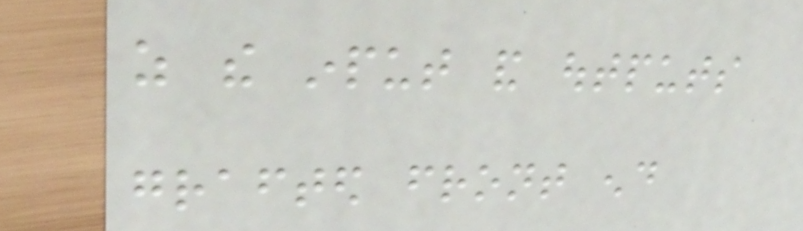as the input and outputs
grafted front end
